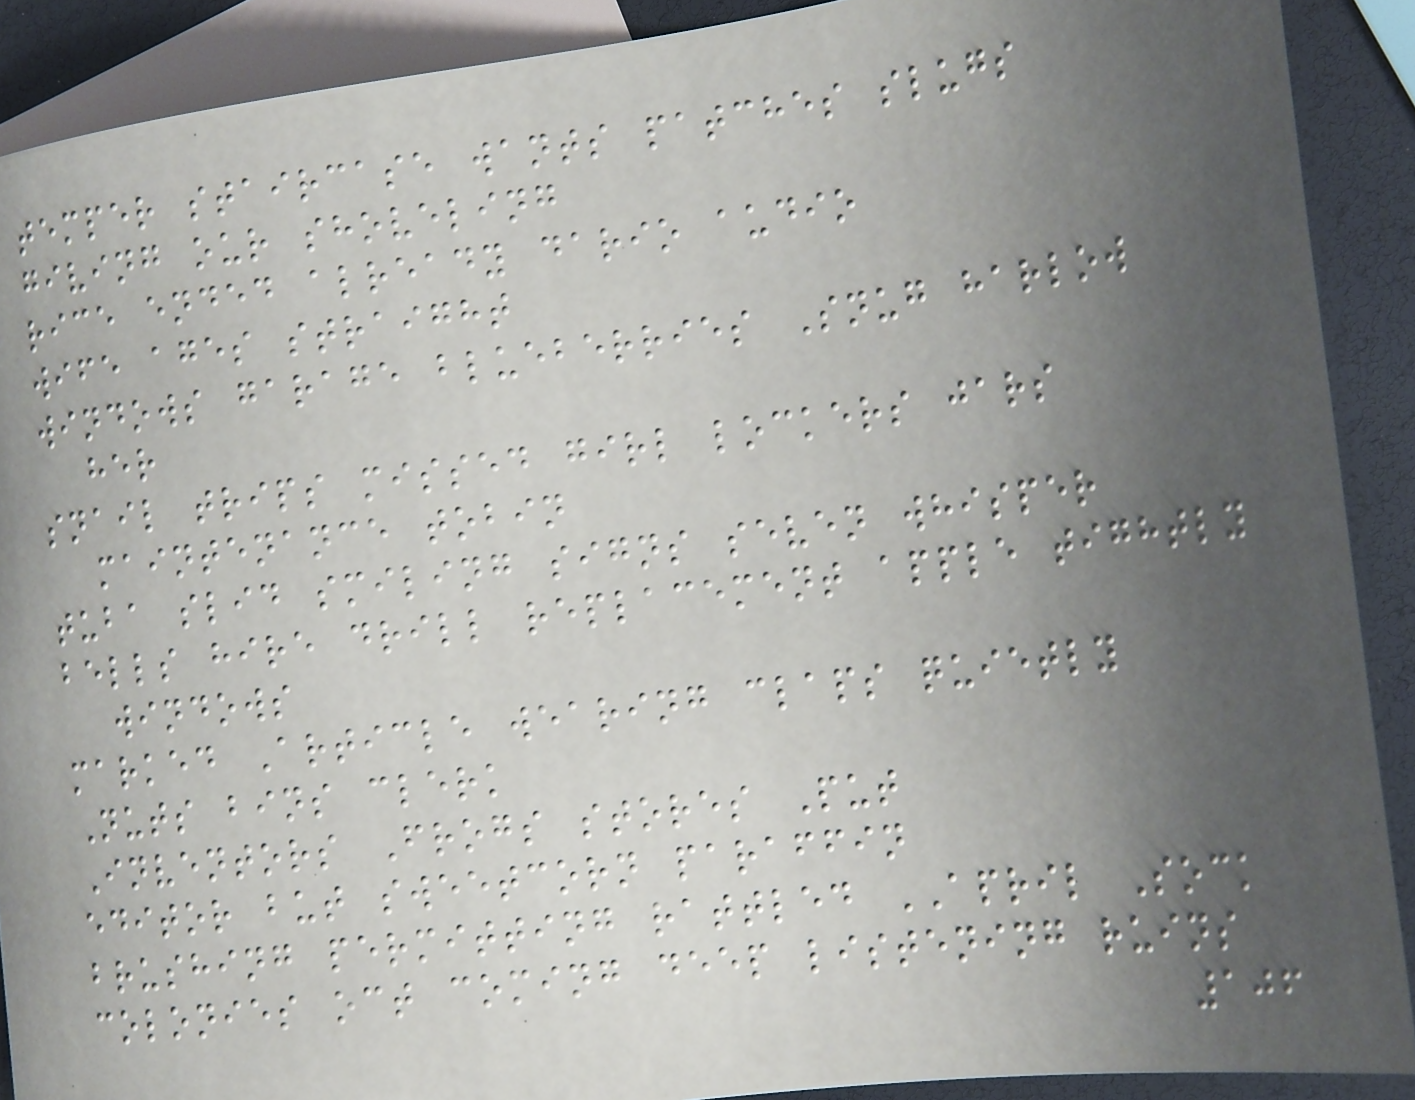temper staircase wants patches slugs
giving our shoveling
rice ended already dario audio
wife ages straight
windows garage blueberries Snug harlow
her
snail trips missed girl lockers jars
maintenance tobin
tuba slid smiling signs seven whisper
bells hire drill replacement apple tightly
windows
marked Article wearing claps quietly
Nuts bins clerk
Inventors Frogs stores Put
editor but sweetcorn paraffin
brushing permitting rattled APRIL Sock
colonies oct coming deep listening ruins
106
